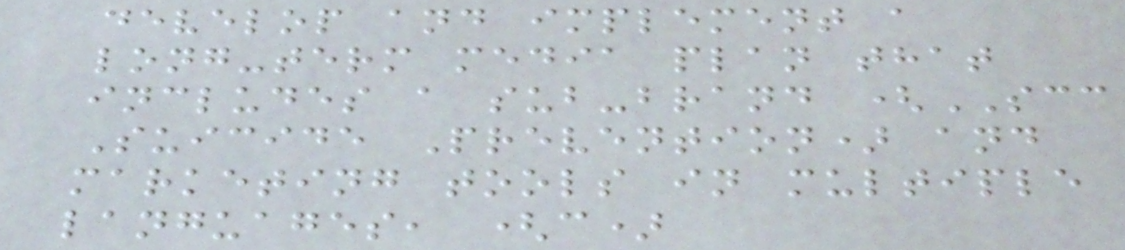develop and implement a
long-term media plan that
includes a sub-brand (SCC
Suicide Prevention) and
marketing tools in multiple
languages, (c)
